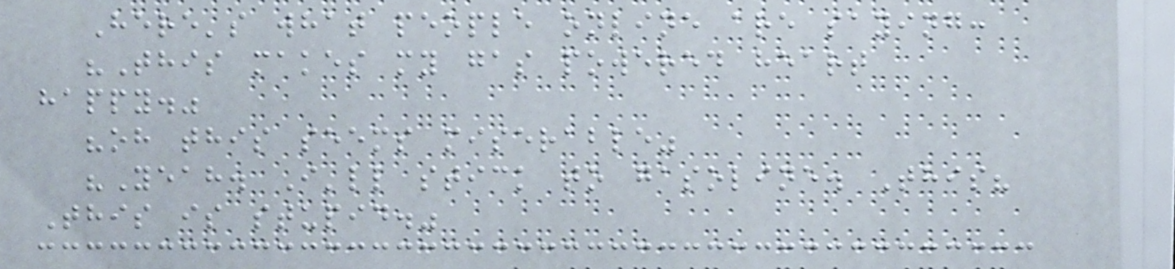Here's what people online are saying:
"This makes my gas powered heart
happy."
"oh this seems miserable"
"Yeah. I'll stick to gasoline. This?
This is stupid."
